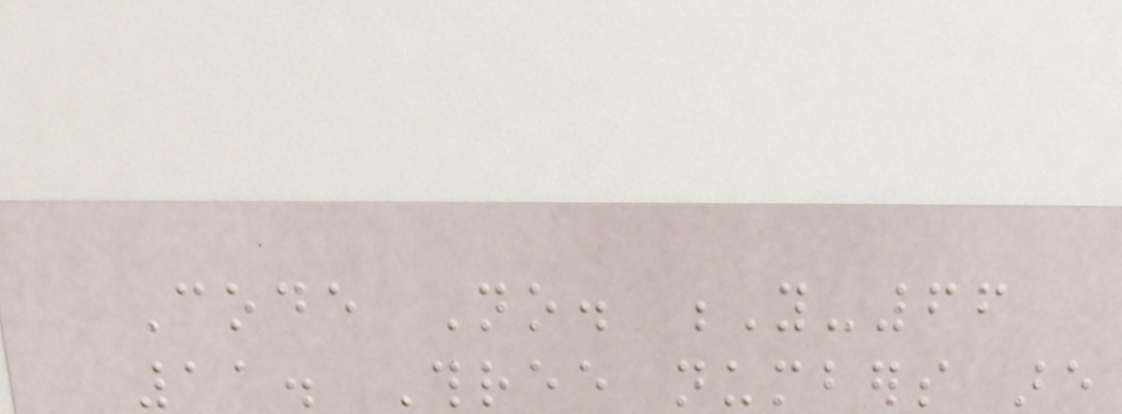Code No. Y-66
11. Three numbers are
